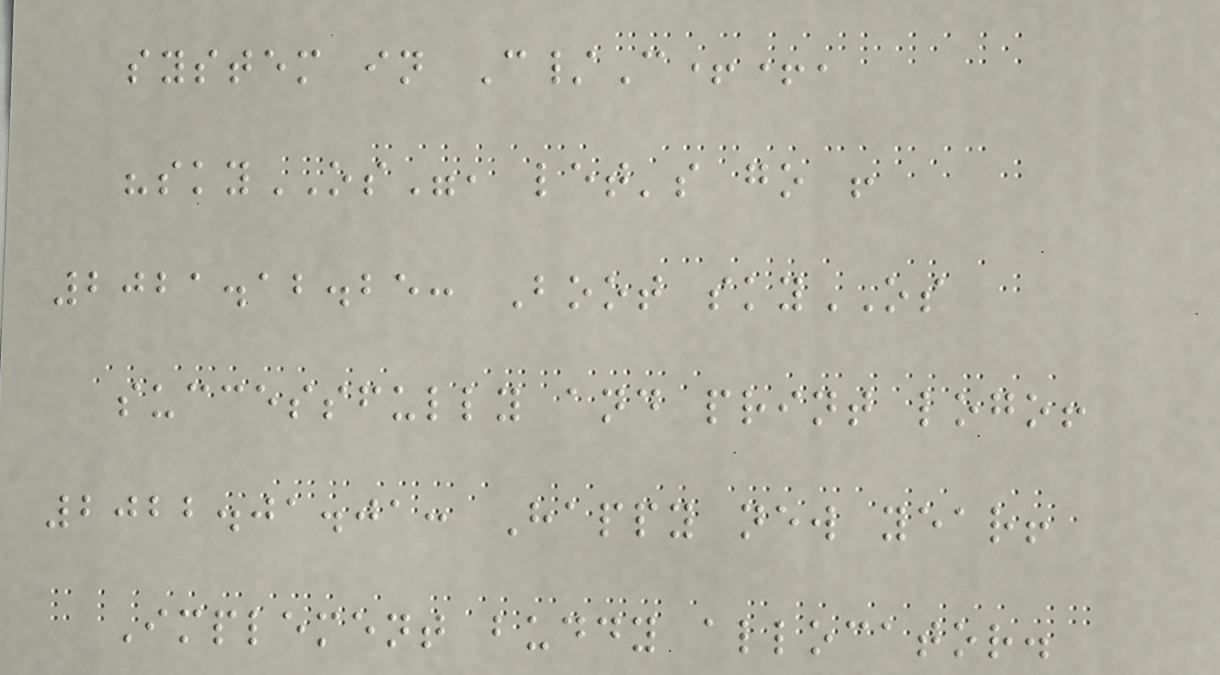system in C/C++,
"skyOS", let's go !
2021.12.25: Boot skyOS
successfully and print logo!
2022.01.01: Happy new year!
Implement buddy allocator.
